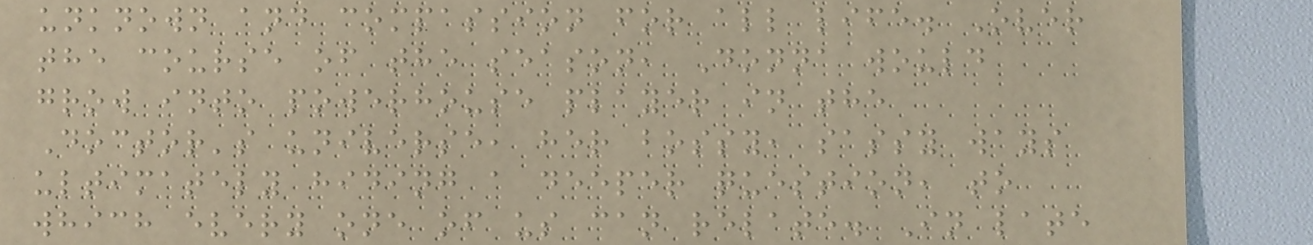unknown and compassion for all life. Over
the course of the season, Donna would
grow into powerhouse player in the
Doctor's universe, her bossy, sassy ways
ultimately hiding a deeper question, to
which every one of us can relate. In late
